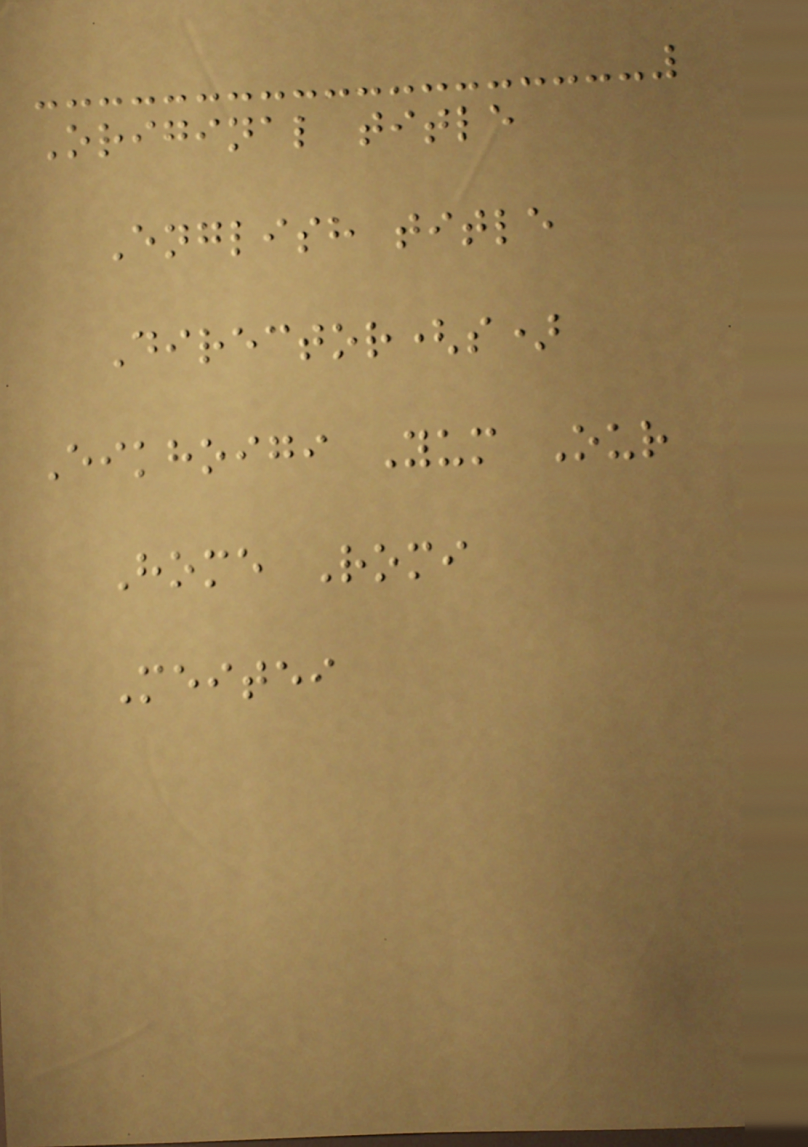Original title
English title
Director(s)
Eikhoigi Yum Our
Home Romi
Meitei
